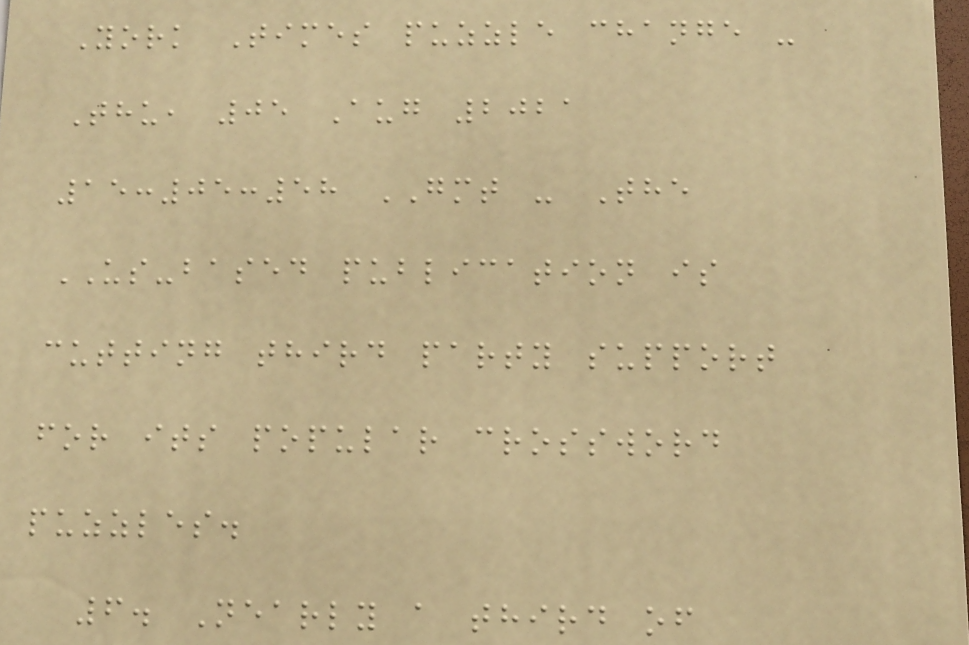York Times puzzle change -
Thu, 05 Aug 2021
15:05:58 GMT - The
US-based publication is
cutting third party support
for its popular crossword
puzzles.
6. Nearly a third of
